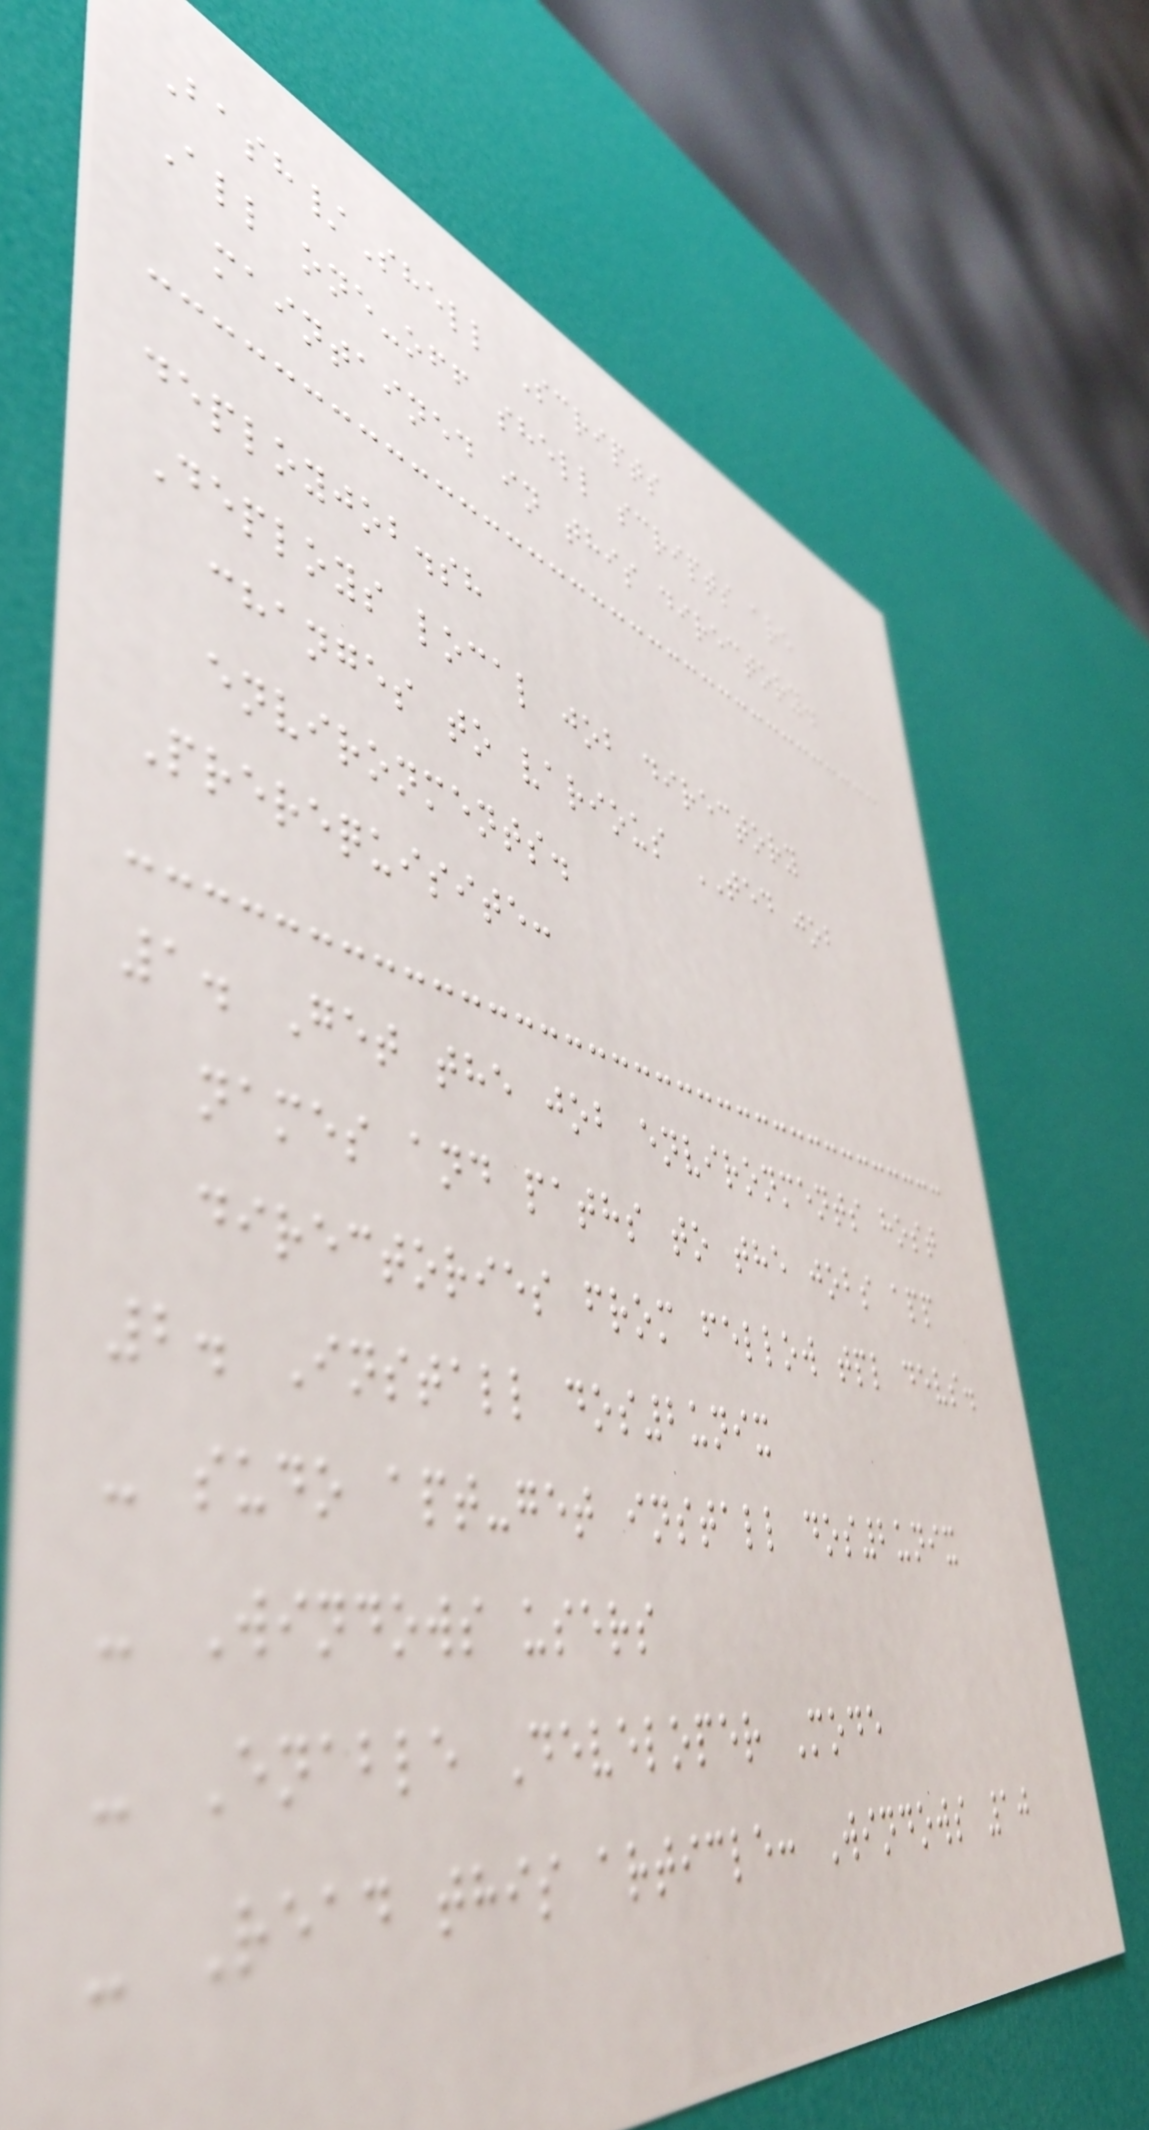Bash/Shell Scripts
All one-off shell scripts are
maintained in this directory.
deployjob.sh
Deploys local job directory
changes to various TED job
environments.
Prerequisite:
1. Get the job environments host
names and paths to the jobs app
directories from fellow tpl devs.
2. Install dos2unix
- sudo apt-get install dos2unix
- Windows users
- Enable Developer Mode
- Read this article: Windows 10
